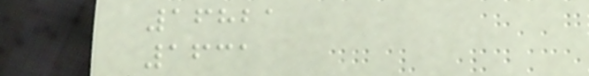16821
1631
